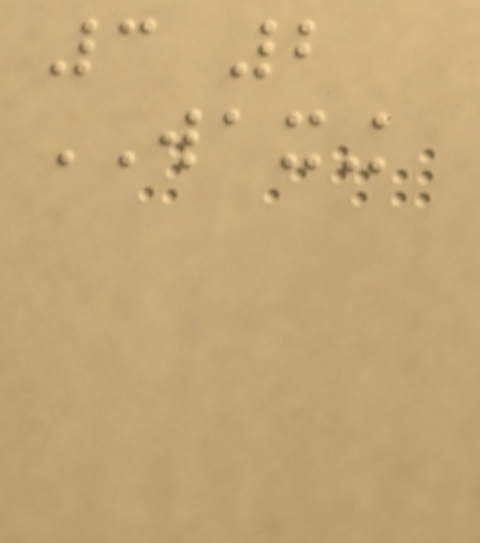3 2
WAXING
